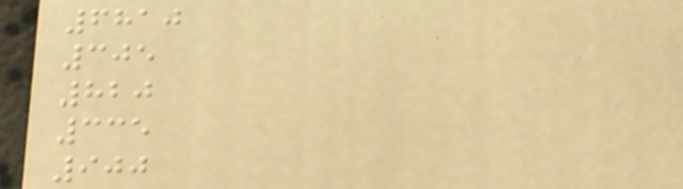6810
305
820
335
900
